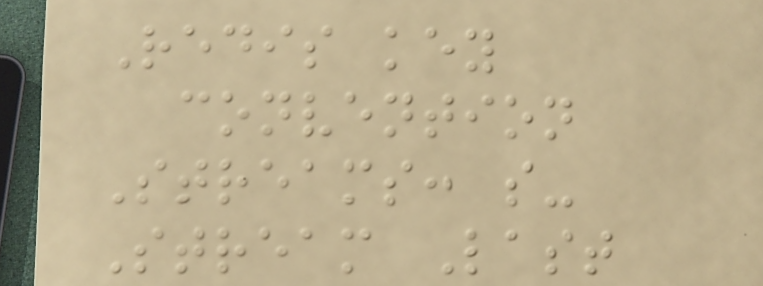Redis key
convention
Streams: s-
Stream Last
